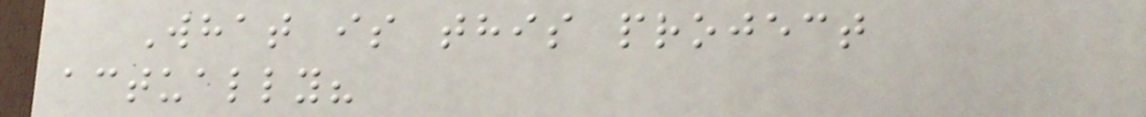What is this project
actually?
